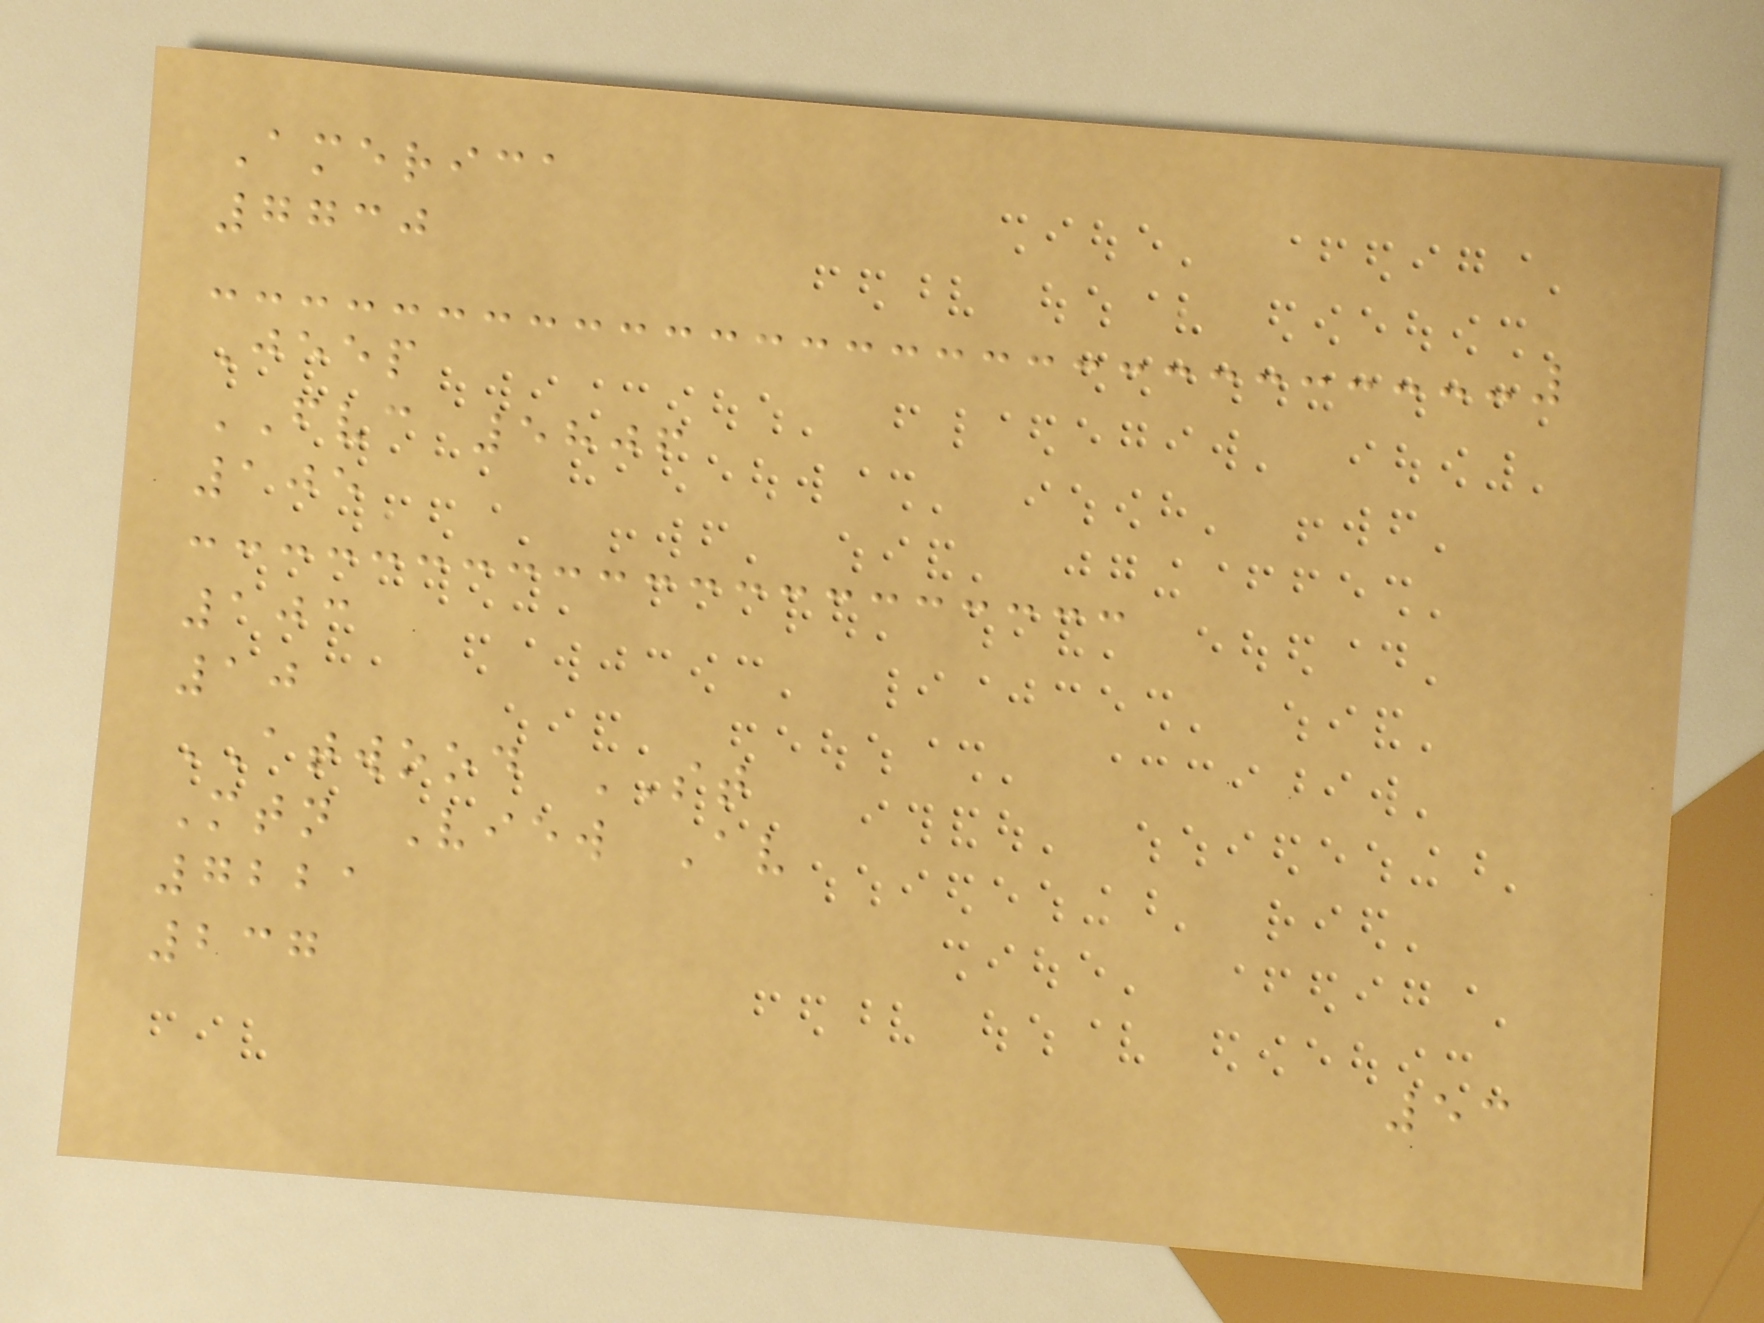America
7730
Jeep
FVC 5806
105
103
10
ATWOOD ST
Mtn View Av
7221
237
53
